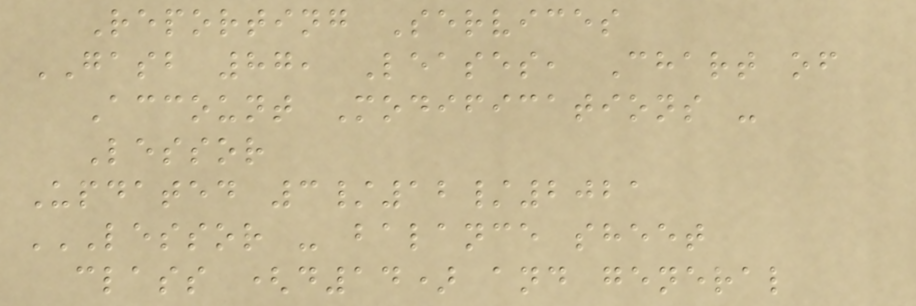Reporting Services
GASB 87, Leases, Chart of
Account Modifications -
Lessor
Updated 3/12/2021
LESSOR - BALANCE SHEET
CLASS (D14) AND GENERAL
